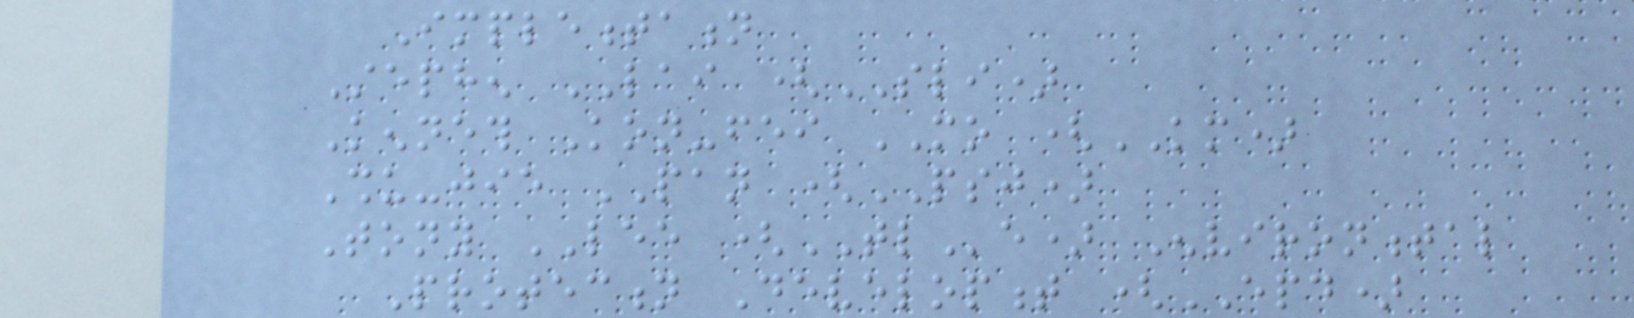Implementation
Stephen LAI (SLI)
Kenneth Kon-fei MO (KM)
Shu-jie PAN (PSJ)
Tony LEE (TLe) Environmental
Protection Development (EPD)
